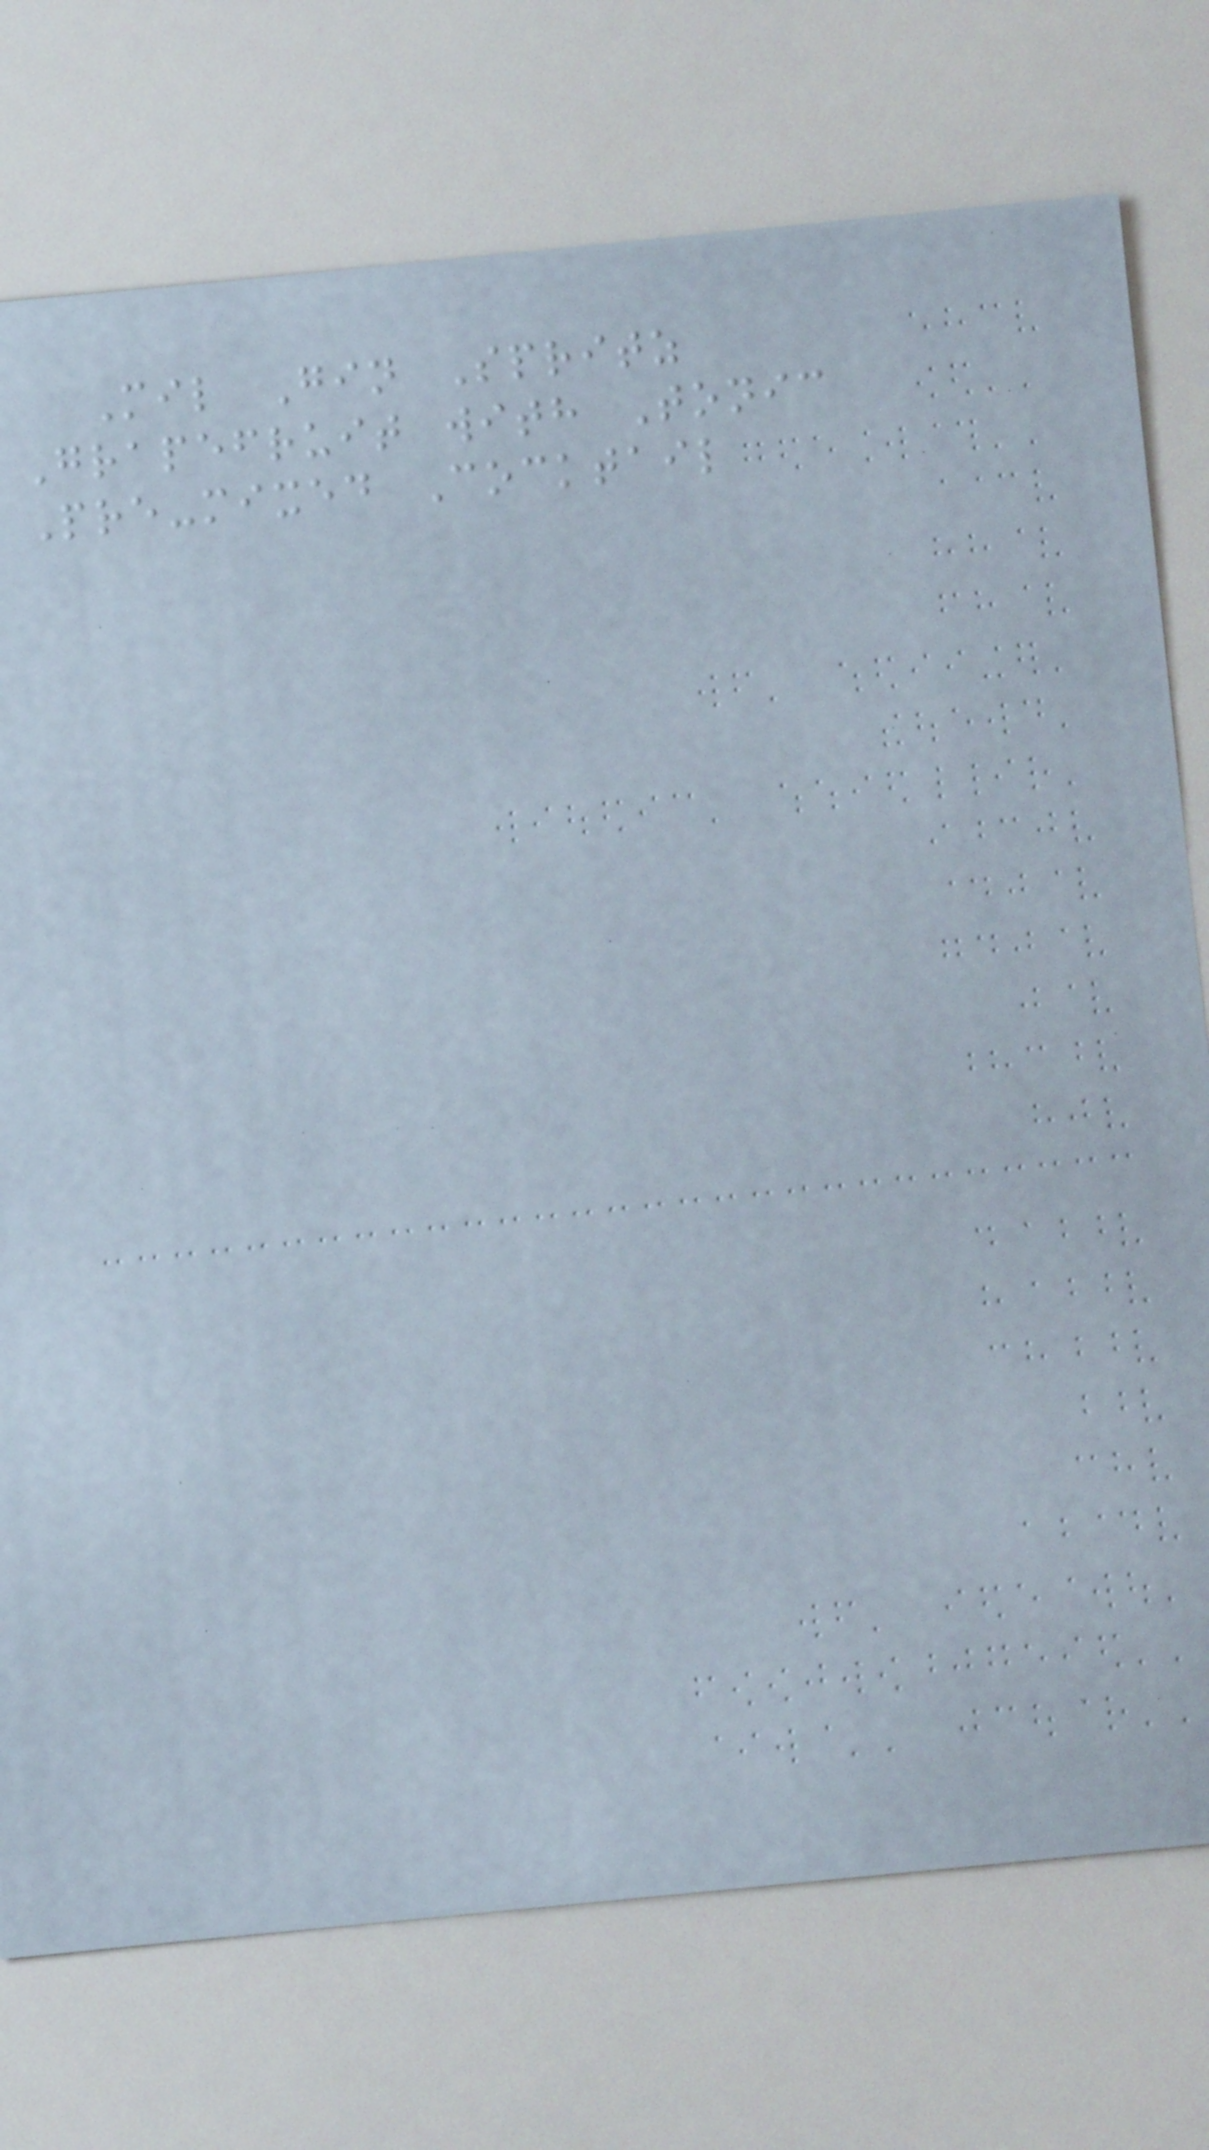Mil Gin Spritz
Grapefruit with Tonic
Pre-mixed Cocktail
